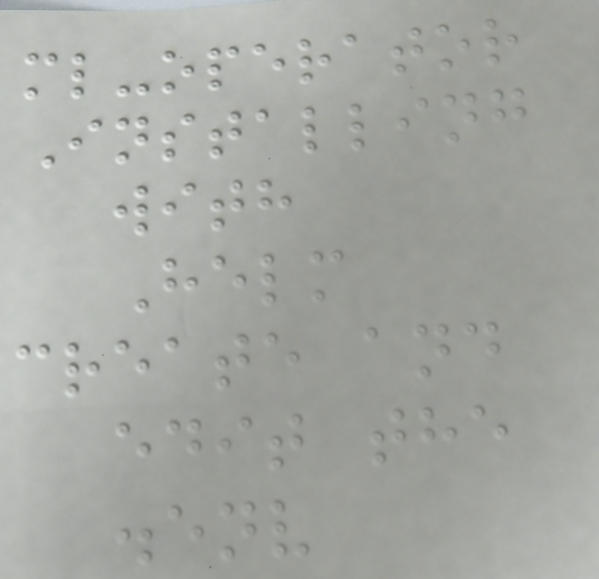ml-operator
Installing
with
Helm
create and
edit the
.env
